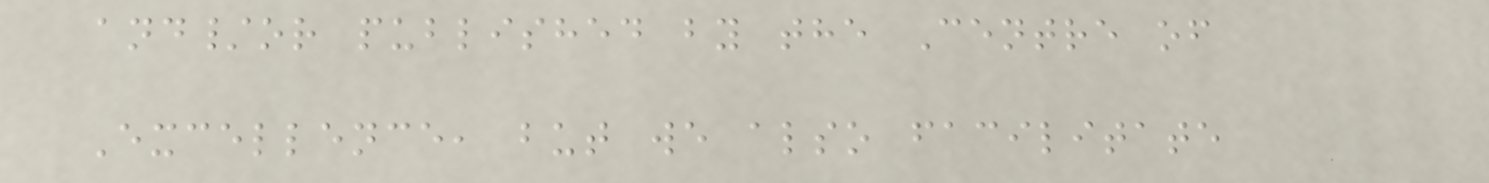and/or published by the Centre of
Excellence, but we also facilitate
